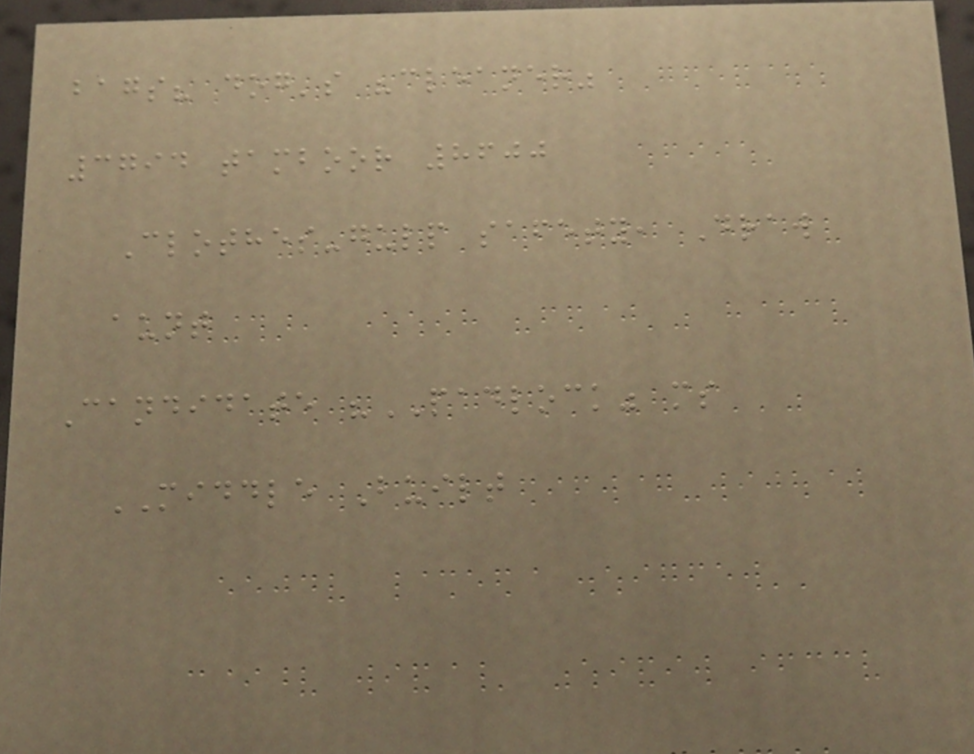bags? dog's "cleaner"
3794 tamboor 8600
Clothes-gulp safety, Draw
aunt
Candidate "PADLOCK" ms
MIDDLE Built
